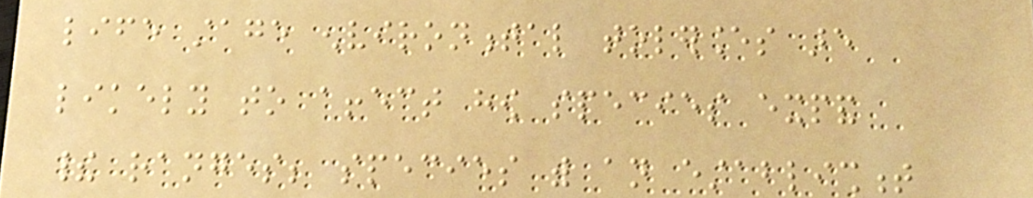life stage environmental tolerances are
likely to affect how species expand
their ranges; species with an establishment
